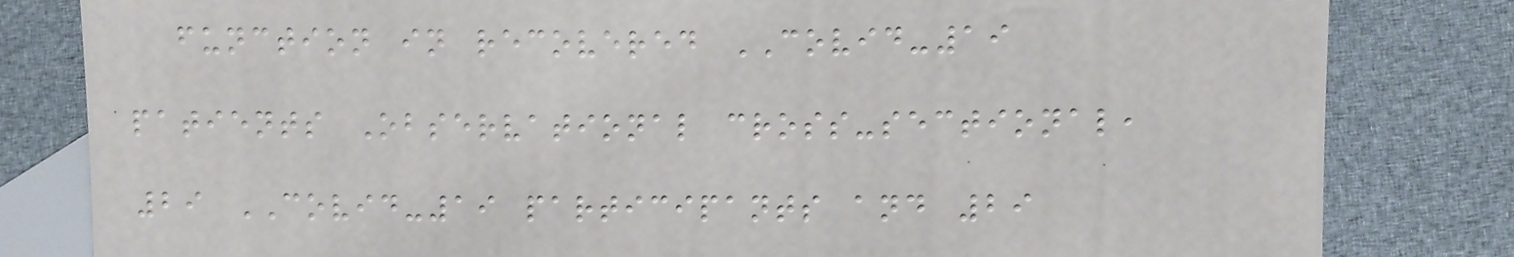function in recovered COVID-19
patients Observational cross-sectional,
29 COVID-19 participants and 29
